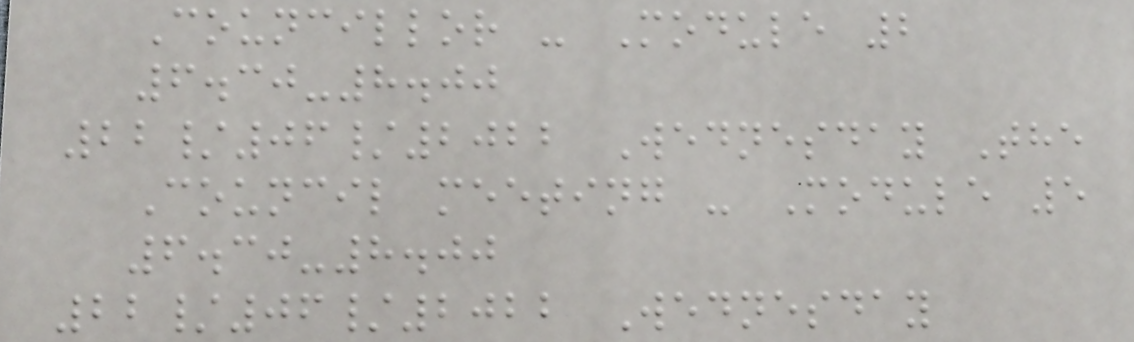Councillor - Module 2
6.30-8.00
22/06/2022 Wednesday The
Council meeting - Module 5
6.30-8.00
22/06/2022 Wednesday
